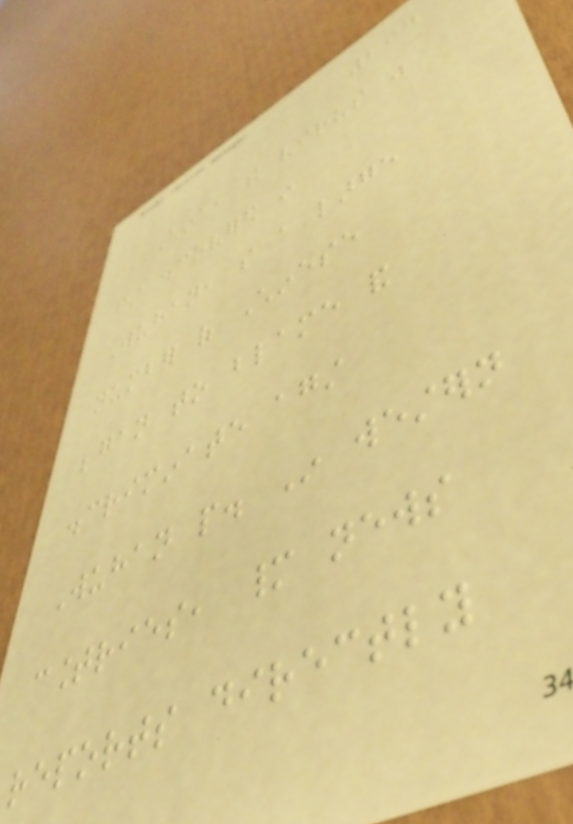294
China, the virus was
first discovered in
Wuhan, so a large
number of Chinese
began to blame and
discriminate against
Wuhan people. In western
countries, many news
reports directly
